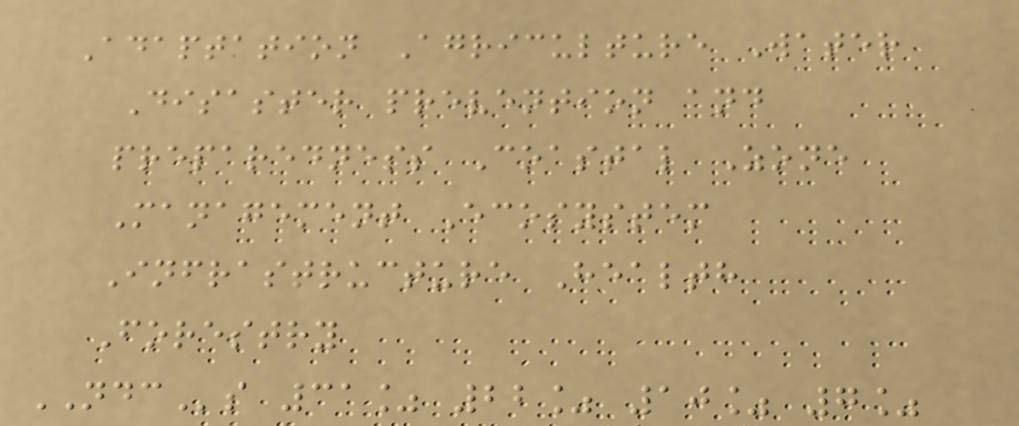Adaptation Agriculture Water
Disaster prevention and
preparedness Coastal Zone
Management Ecosystem
Infrastructure Health
Forestry
NDCs 31% 22% 10% 7%
